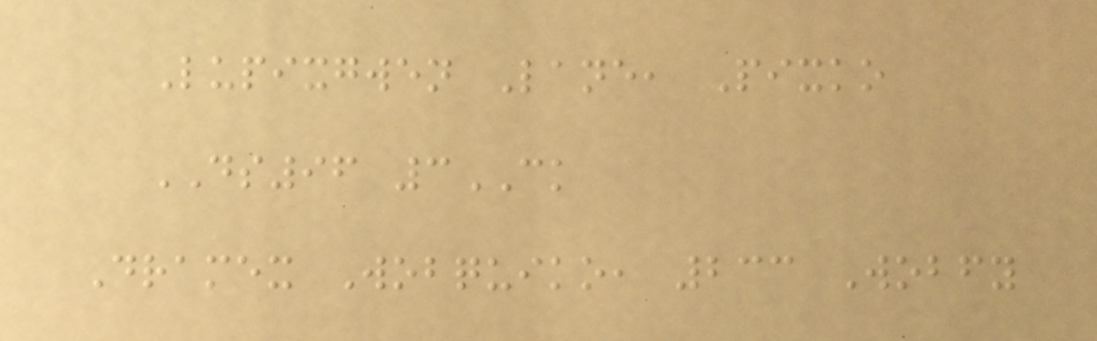Lupixgwen Lane, Pixko
DS96 3CK
Dramex Wobquiko, 233 Wobfy
